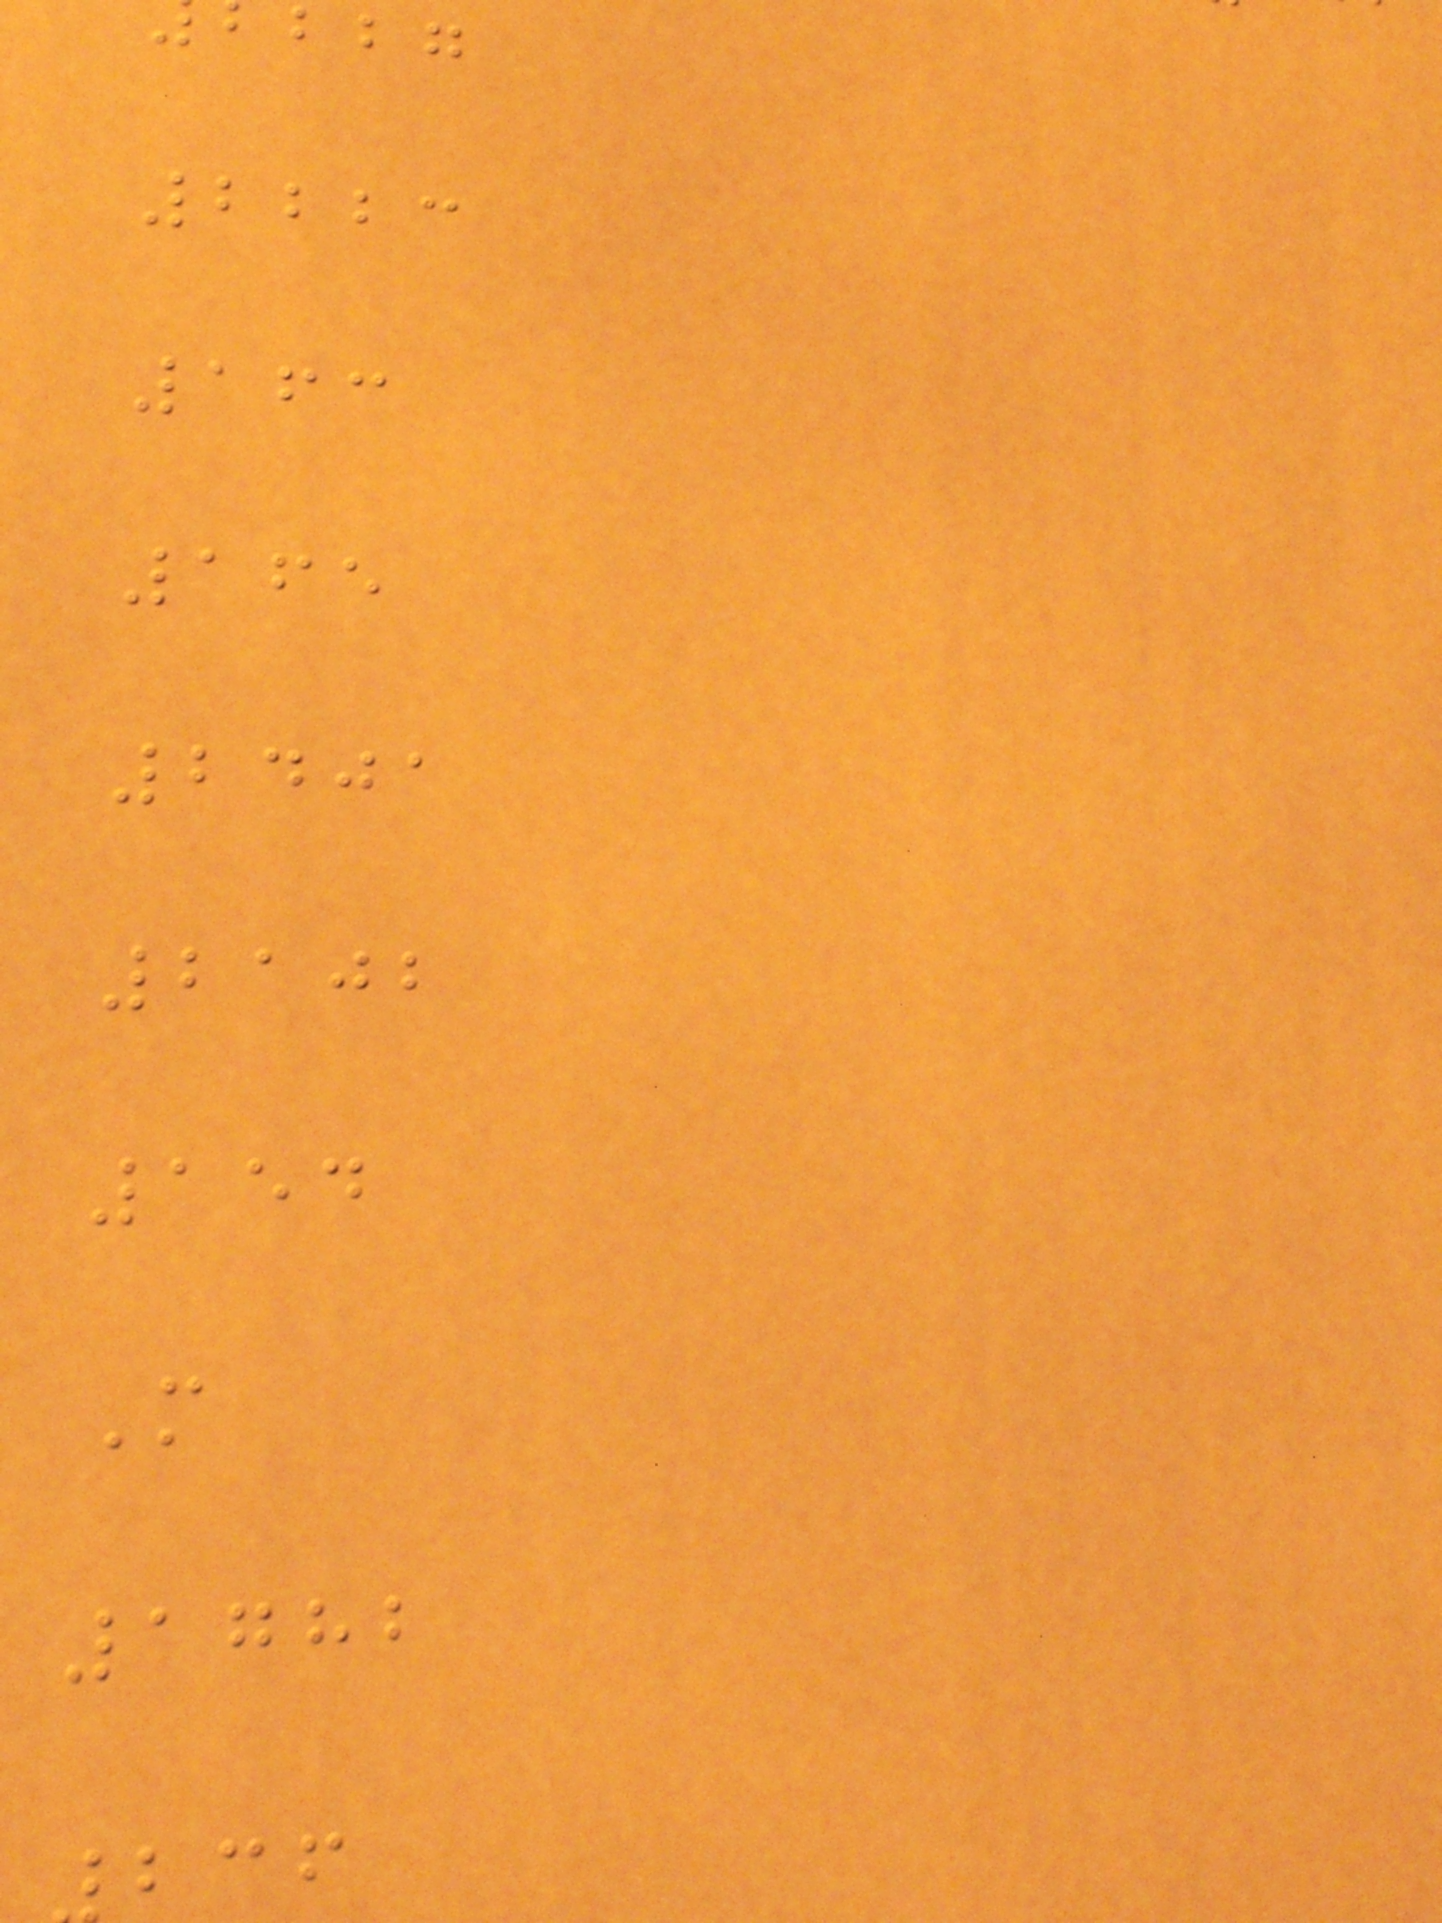2223
163
165
2401
2102
154
M
1782
